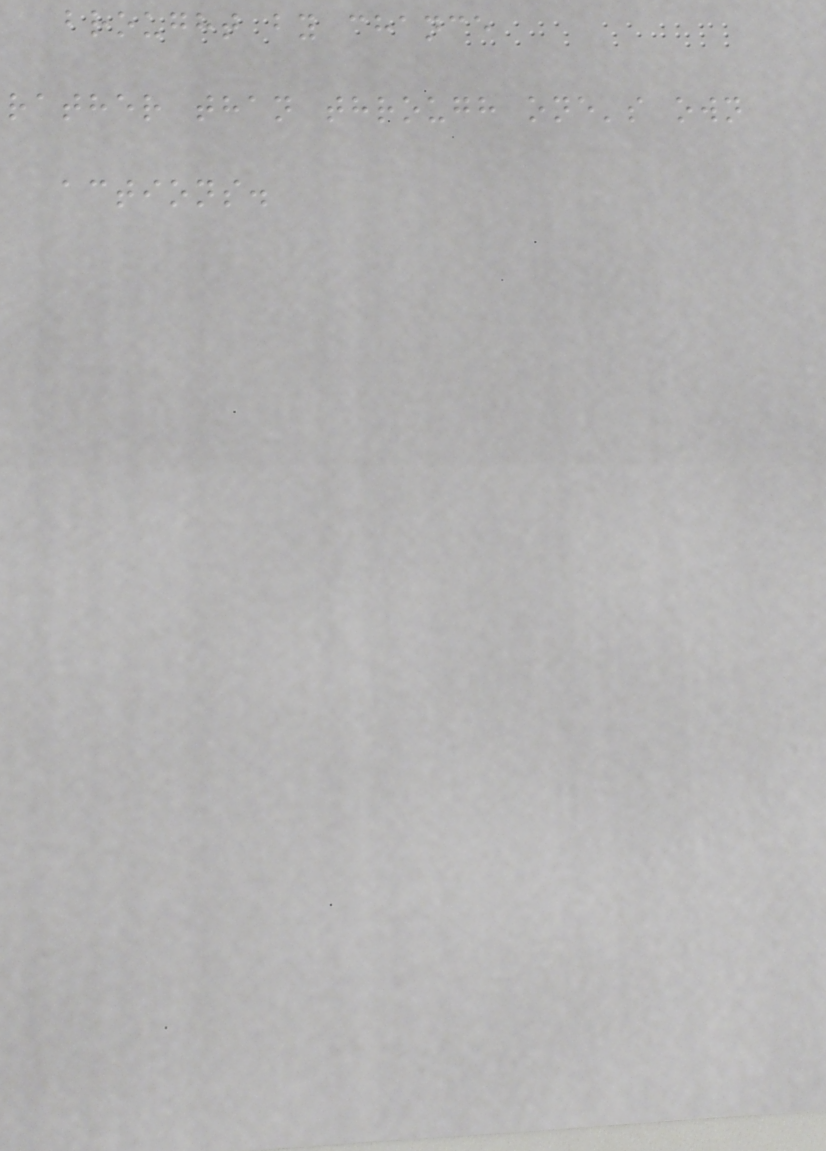brought by chance
rather than through one's own
actions.
